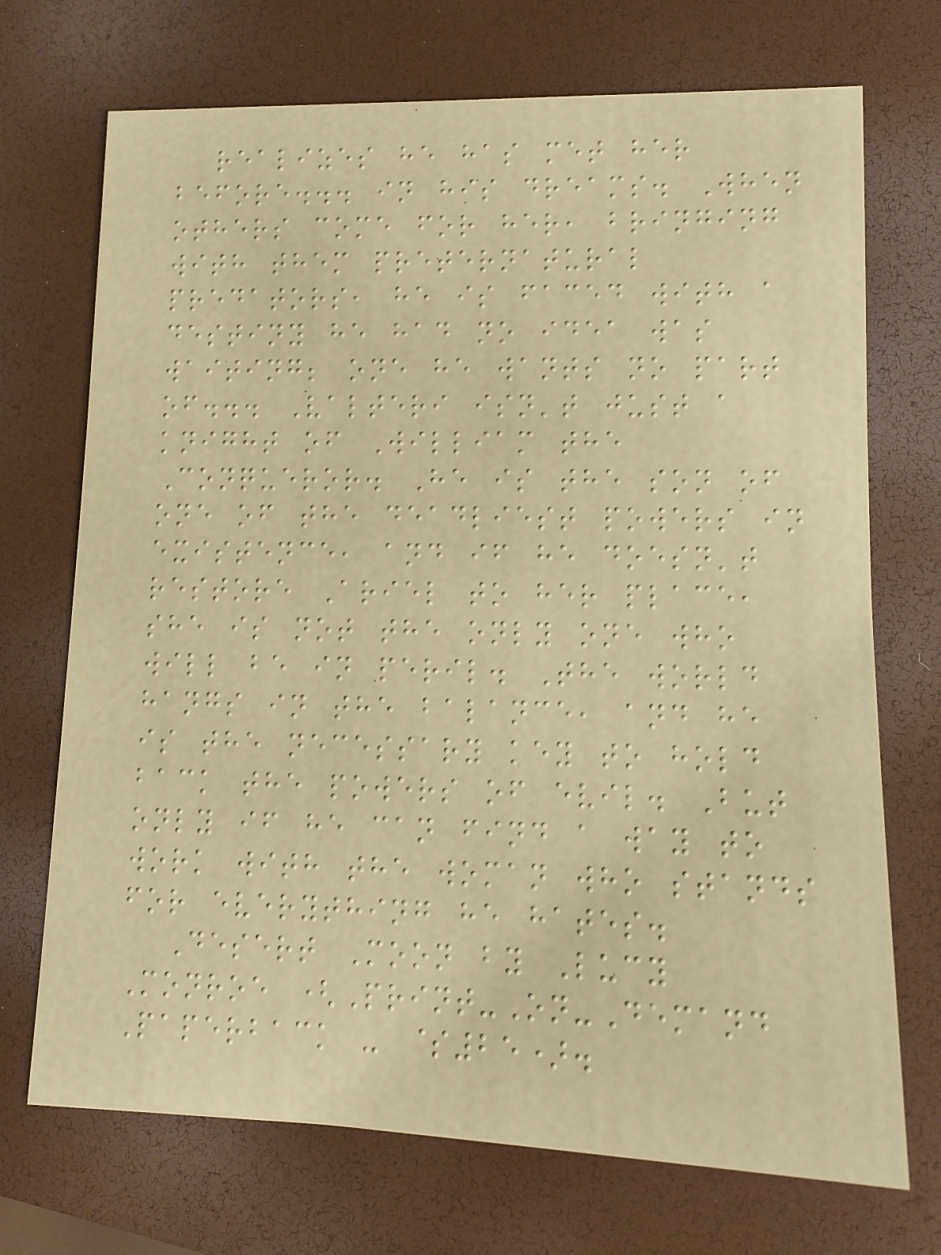realizes he has met her
before... in his dreams. When
others come for her, bringing
with them preternatural
predators, he is faced with a
destiny he had no idea was
waiting; one he wants no part
of... Valteri isn't just a
knight of William the
Conqueror. He is the son of
one of the deadliest powers in
existence, and if he doesn't
restore Ariel to her place,
she is not the only one who
will be in peril. The world
hangs in the balance, and he
is the necessary key to hold
back the powers of evil. But
only if he can find a way to
work with the woman who stands
for everything he hates.
Desert Moon by Lucy
Monroe (Print-On-Demand
Paperback - $25).
